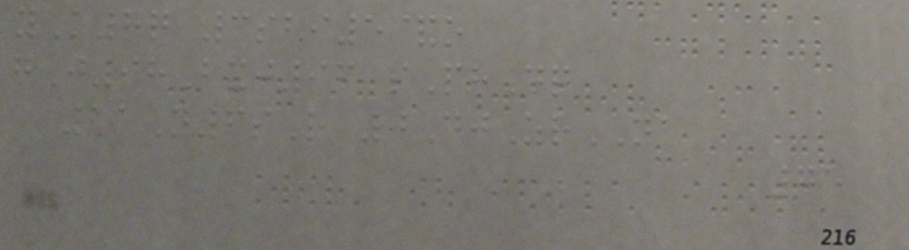yK8q 3sbi5&o
gJ98Bxj96 sPhDq
21N6sR 0DjZrNA
75
